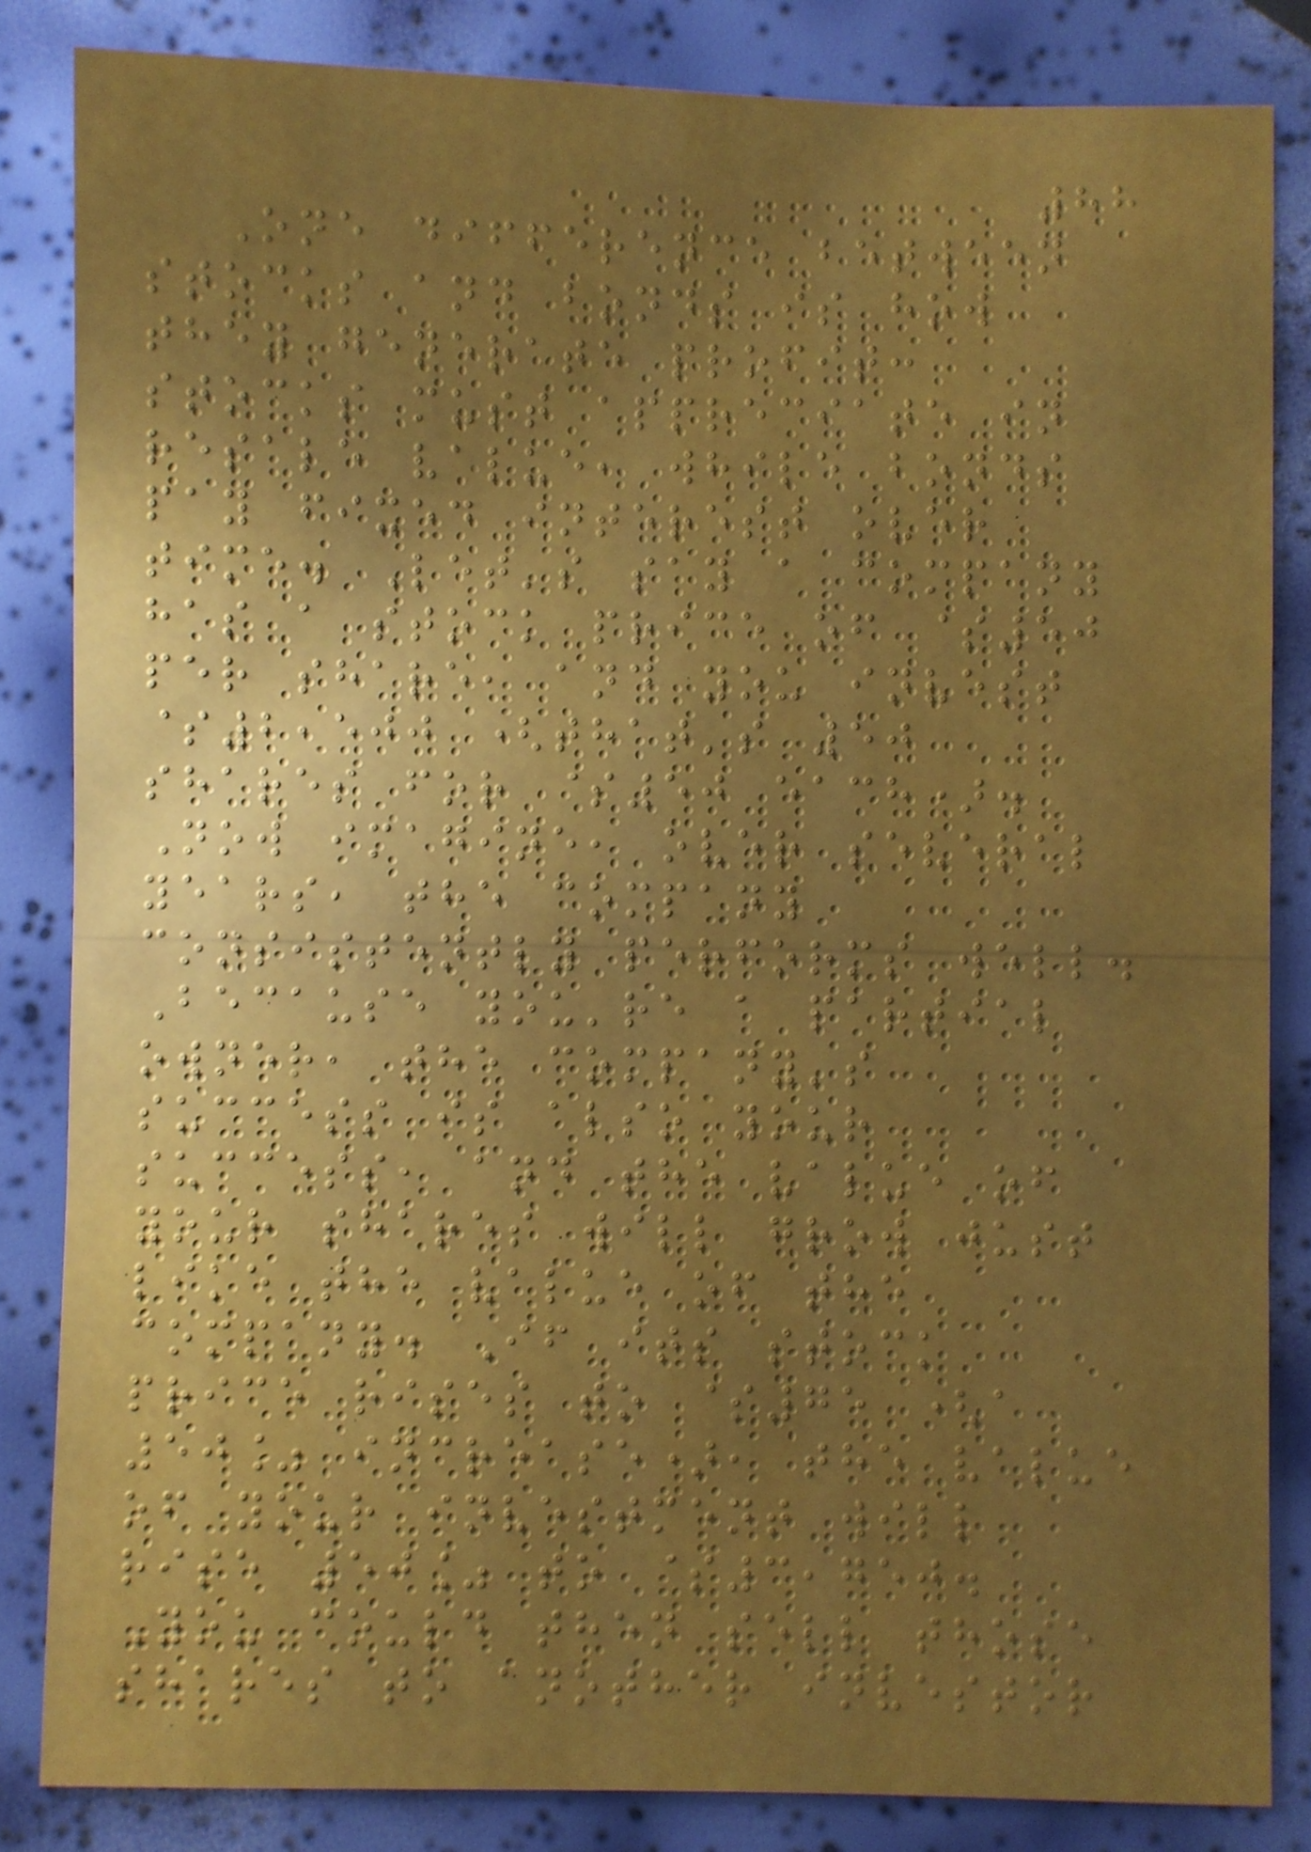88
One difference between
stocks and bonds is how
they generate profit:
stocks must appreciate in
resale value, while bonds
pay fixed interest over
time. Let's say a company
has a stock price of $50
per share, and you invest
$2,500 (that's 50
shares for $50 each).
Now imagine, over several
years, the company
consistently performs well.
Because you're a partial
owner, the company's
success is also your
success, and the value of
your shares will grow just
like the value of the
company. If its stock
price rises to $75 (a
50% increase), the value
of your investment will
rise 50% to $3,750.
You could then sell those
shares to another investor
